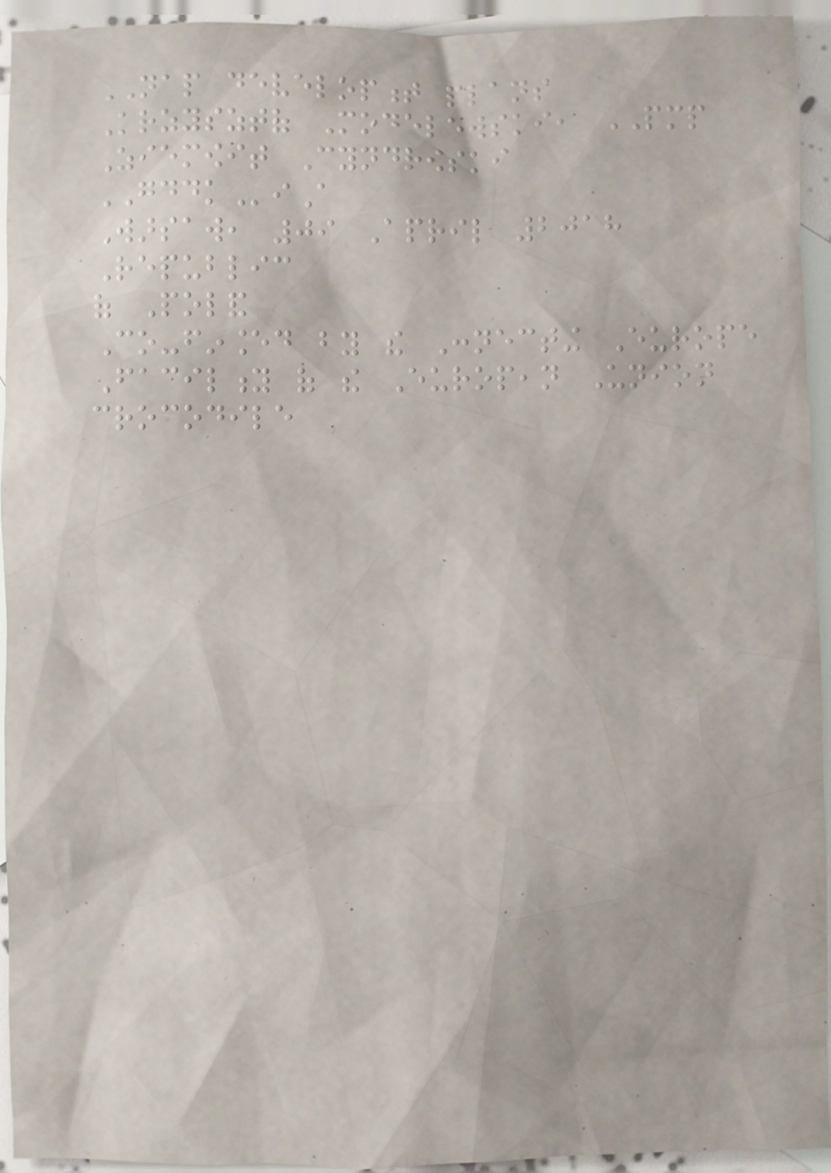NAP development plans
Krzysztof Modelewski, PMP
Ziemowit Cyndrowski
GDDKiA
Warsaw, 09 April 2018
Republic
of Poland
Co-financed by the Connecting Europe
Facility of the European Union
crocodile
